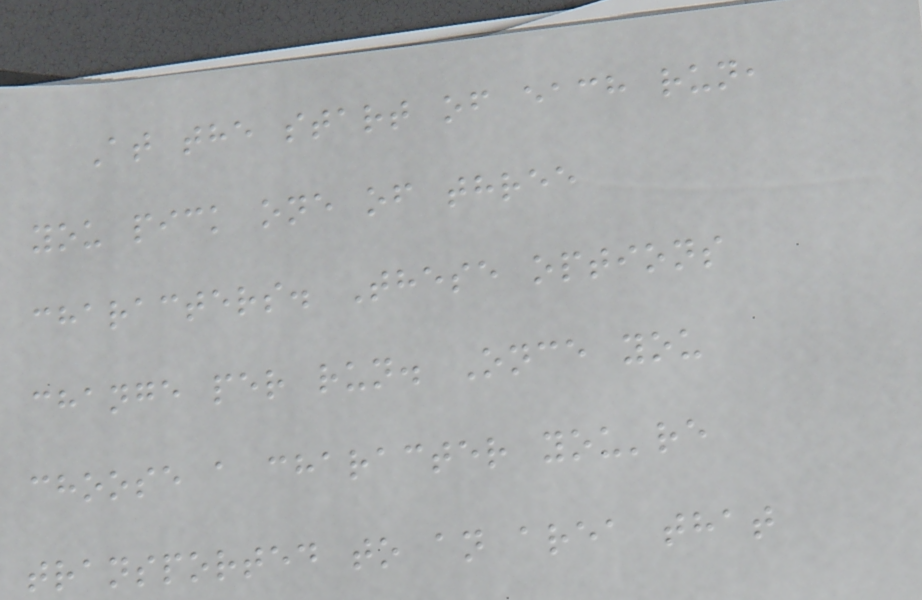At the start of each run,
you pick one of three
characters. These options
change per run. Once you
choose a character you're
transported to an area that
